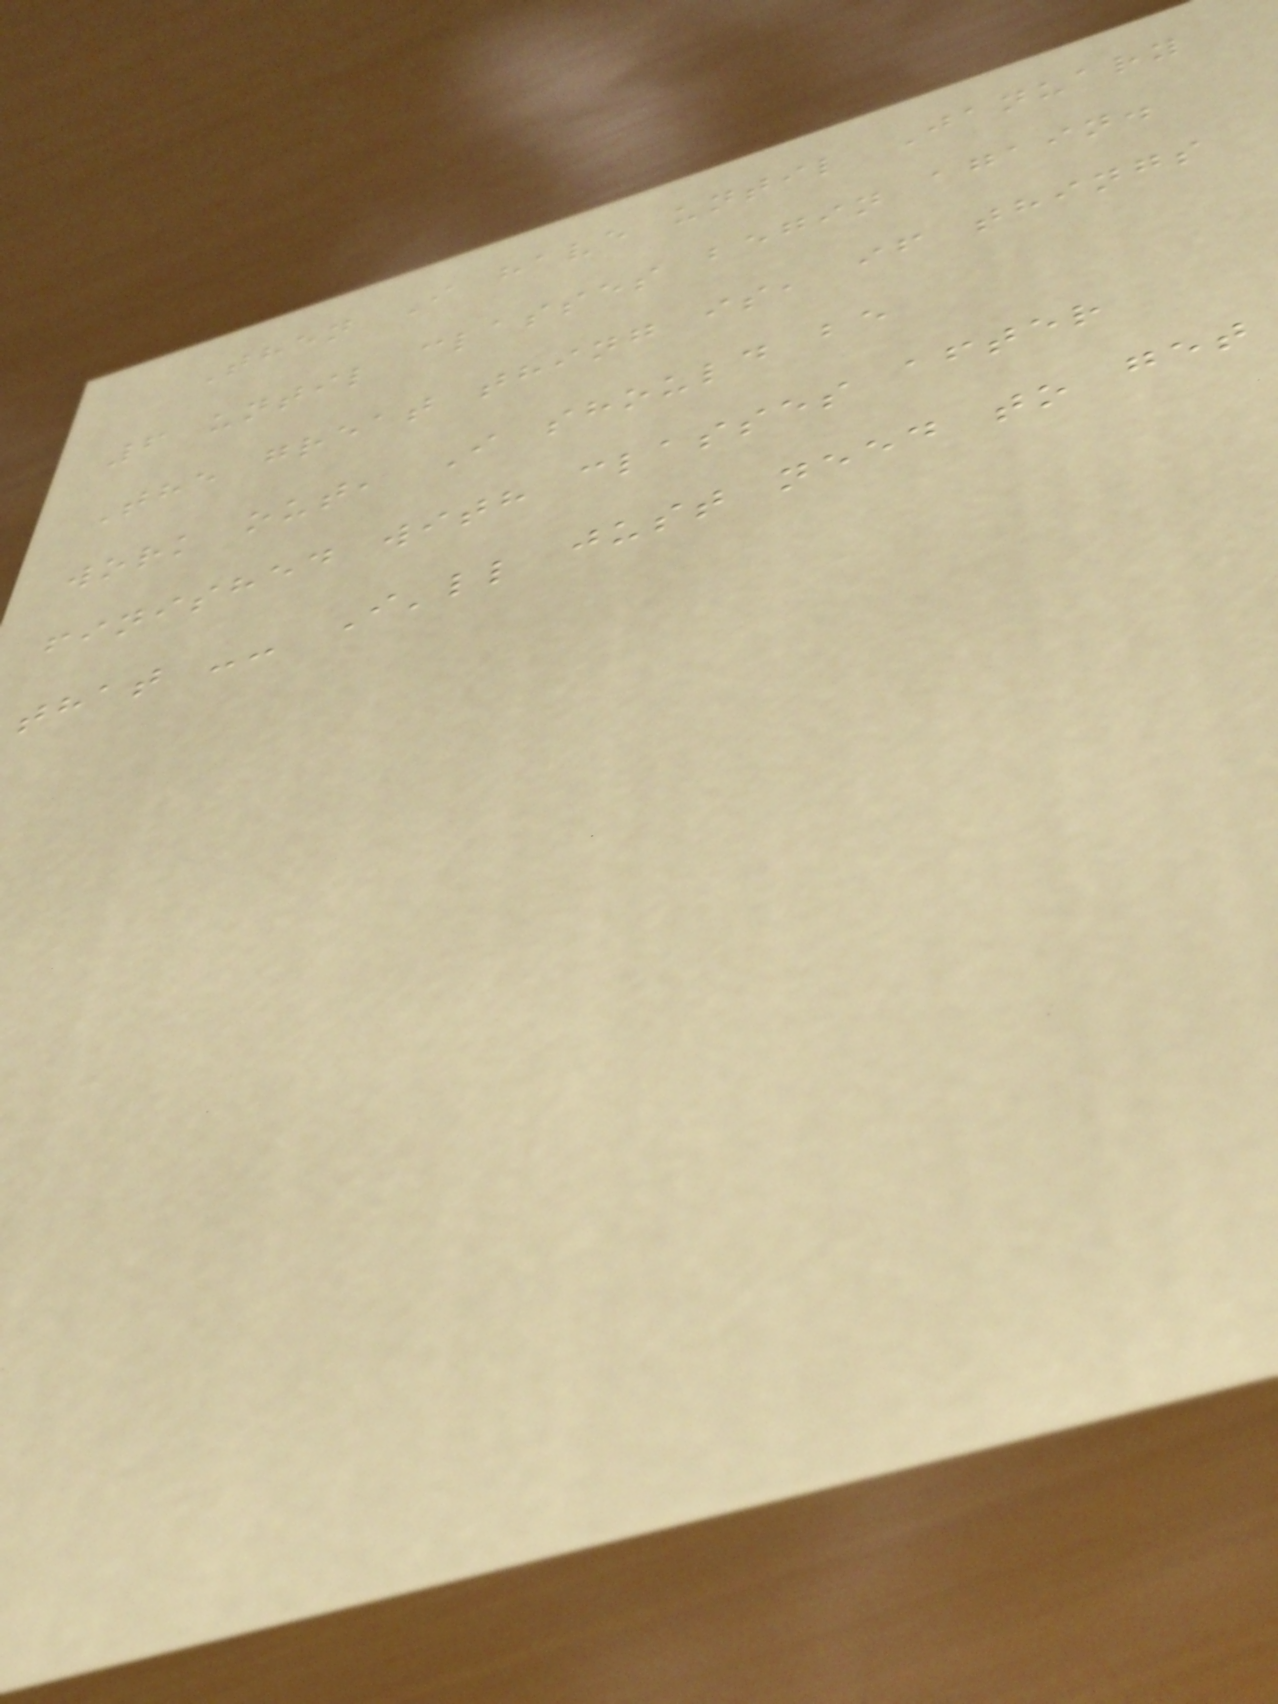Then I have until January
6 until classes begin again.
The great thing is, if things
work out, I should be
finished with classes after
that -- I'll just need to get
